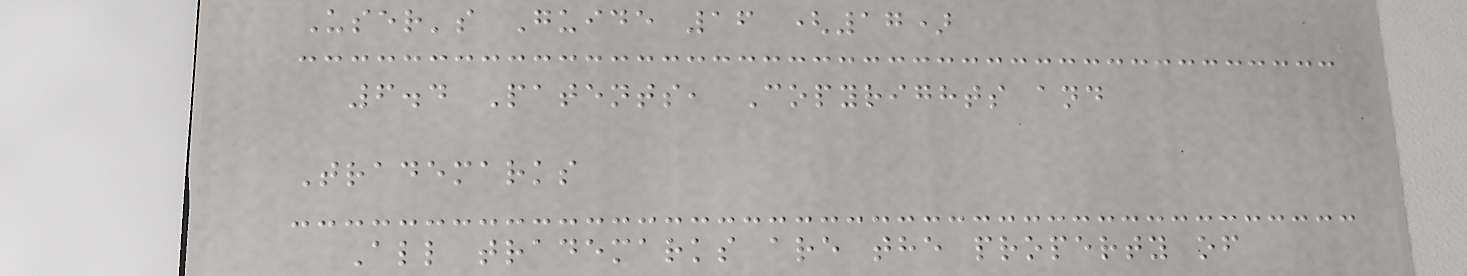User's Guide 16 (17)
6.4 Patents, Copyrights and
Trademarks
All trademarks are the property of
